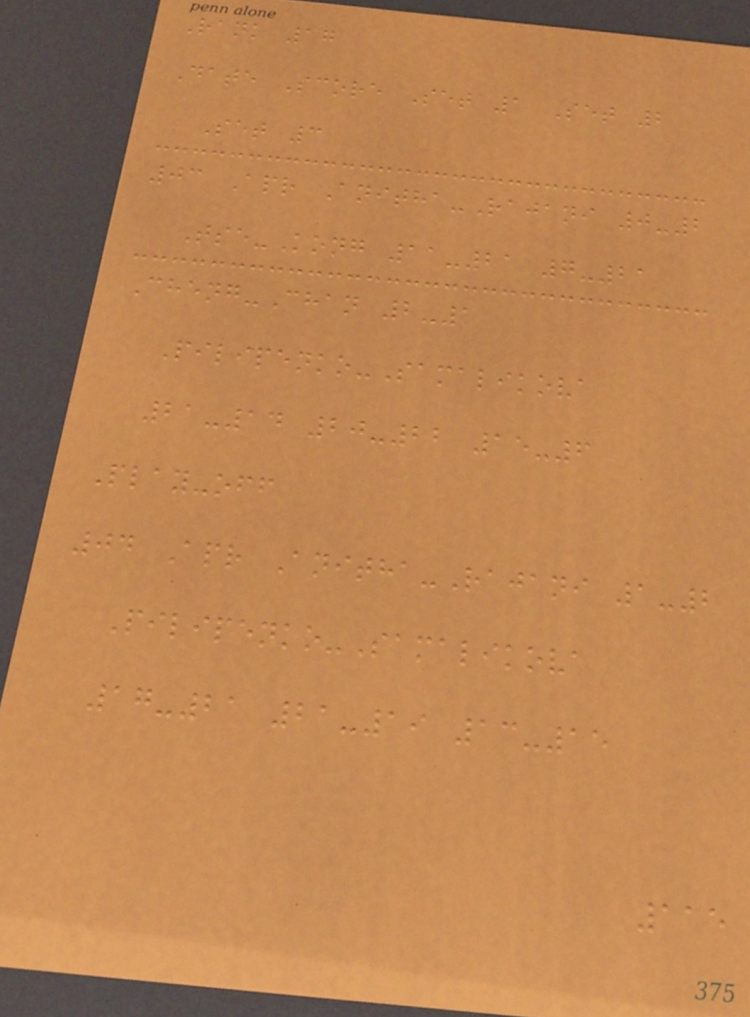Rank 17
Date Score Set 1 Set 2
Set 3
03 Apr Anitha-Rajani 0-2
Tse-Kong 11-21 7-21
Cheng-Chan 2-1
Pilipenko-Samalikova
21-14 20-22 15-6
Play-off
04 Apr Anitha-Rajani 1-2
Pilipenko-Samalikova
17-21 21-19 13-15
115
